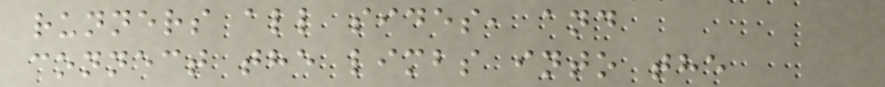runners all sides, and
connect the limbs into the
